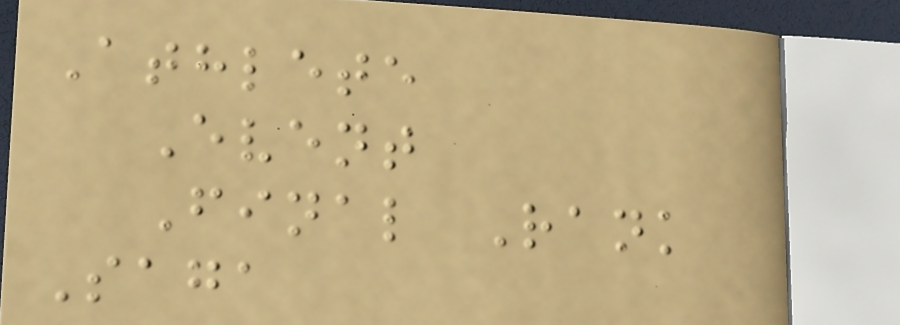Athlete
Event
Final Rank
Saga
